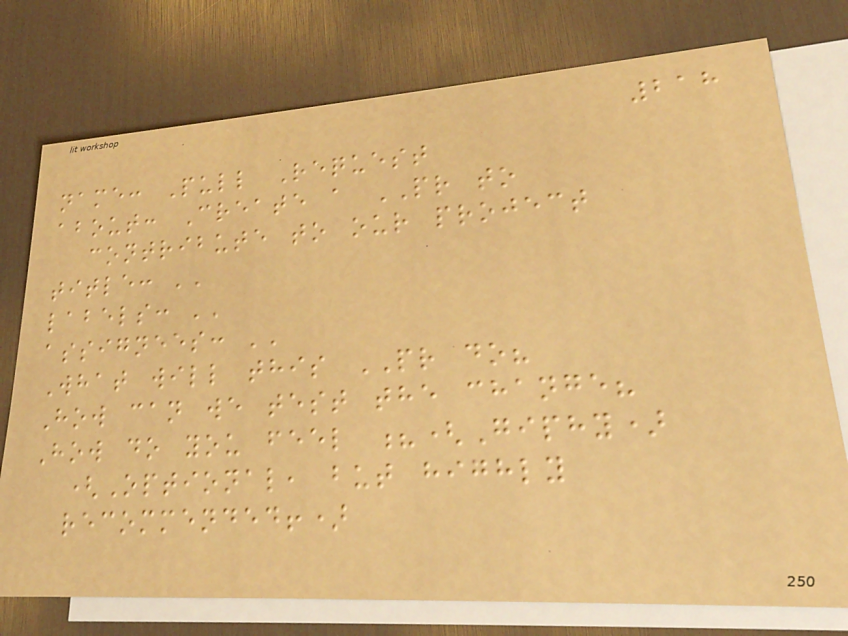218
name: Pull Request
about: Create a PR to
contribute to our project
title: ''
labels: ''
assignees: ''
What will this PR do?
How can we test the change?
How do you feel ?(Giphy)
(Optional, but highly
recommended!)
